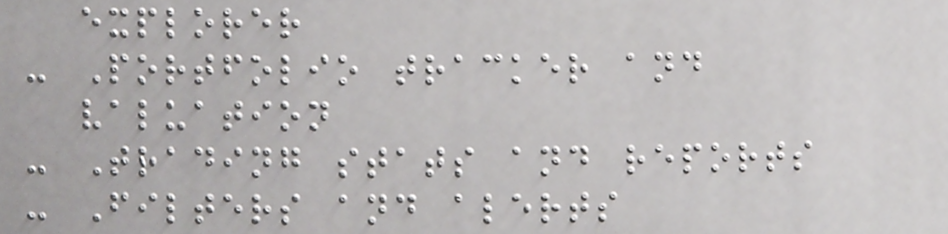explorer
- Portfolio tracker and
valuation
- Trading stats and reports
- Filters and alerts
